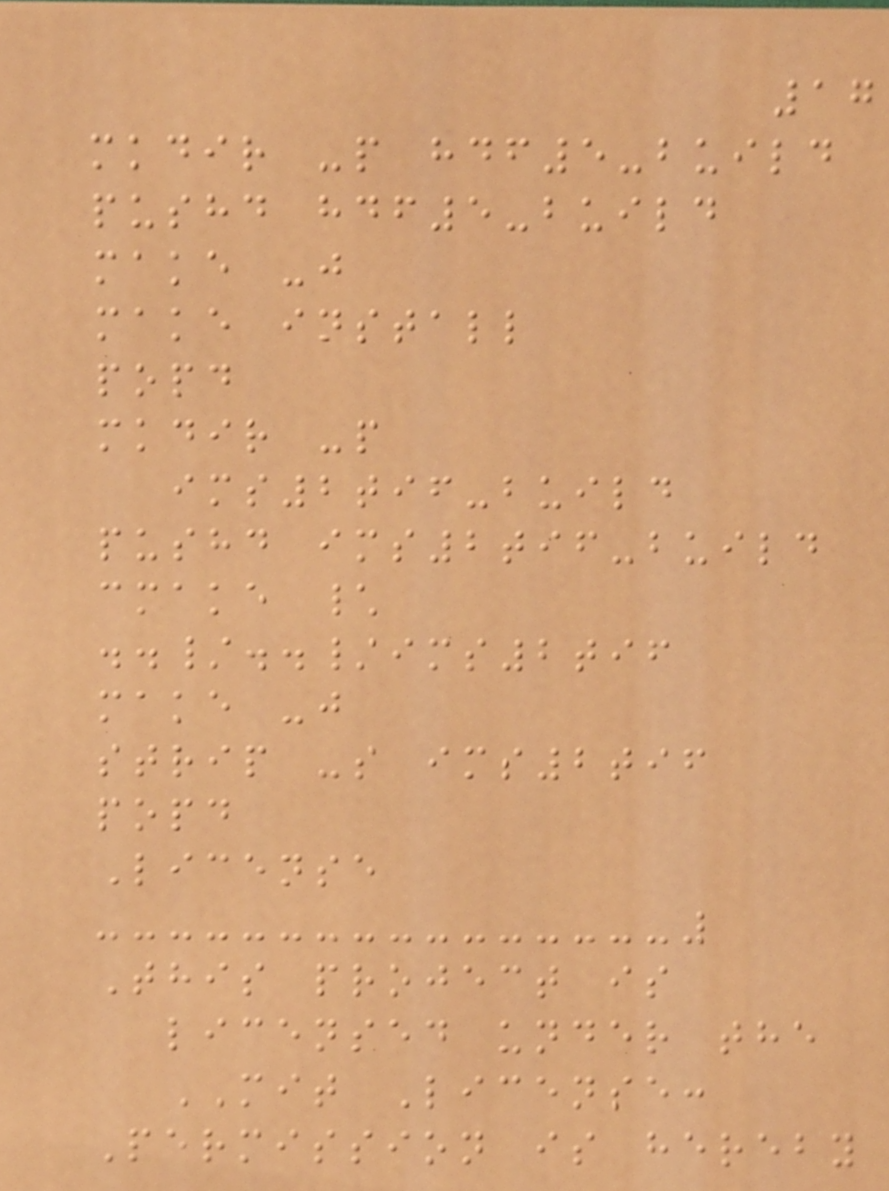17
mkdir -p hdf5-build
pushd hdf5-build
make -j
make install
popd
mkdir -p
ims2tif-build
pushd ims2tif-build
cmake \
../../ims2tif
make -j
strip -s ims2tif
popd
License
This project is
licensed under the
MIT License:
Permission is hereby
